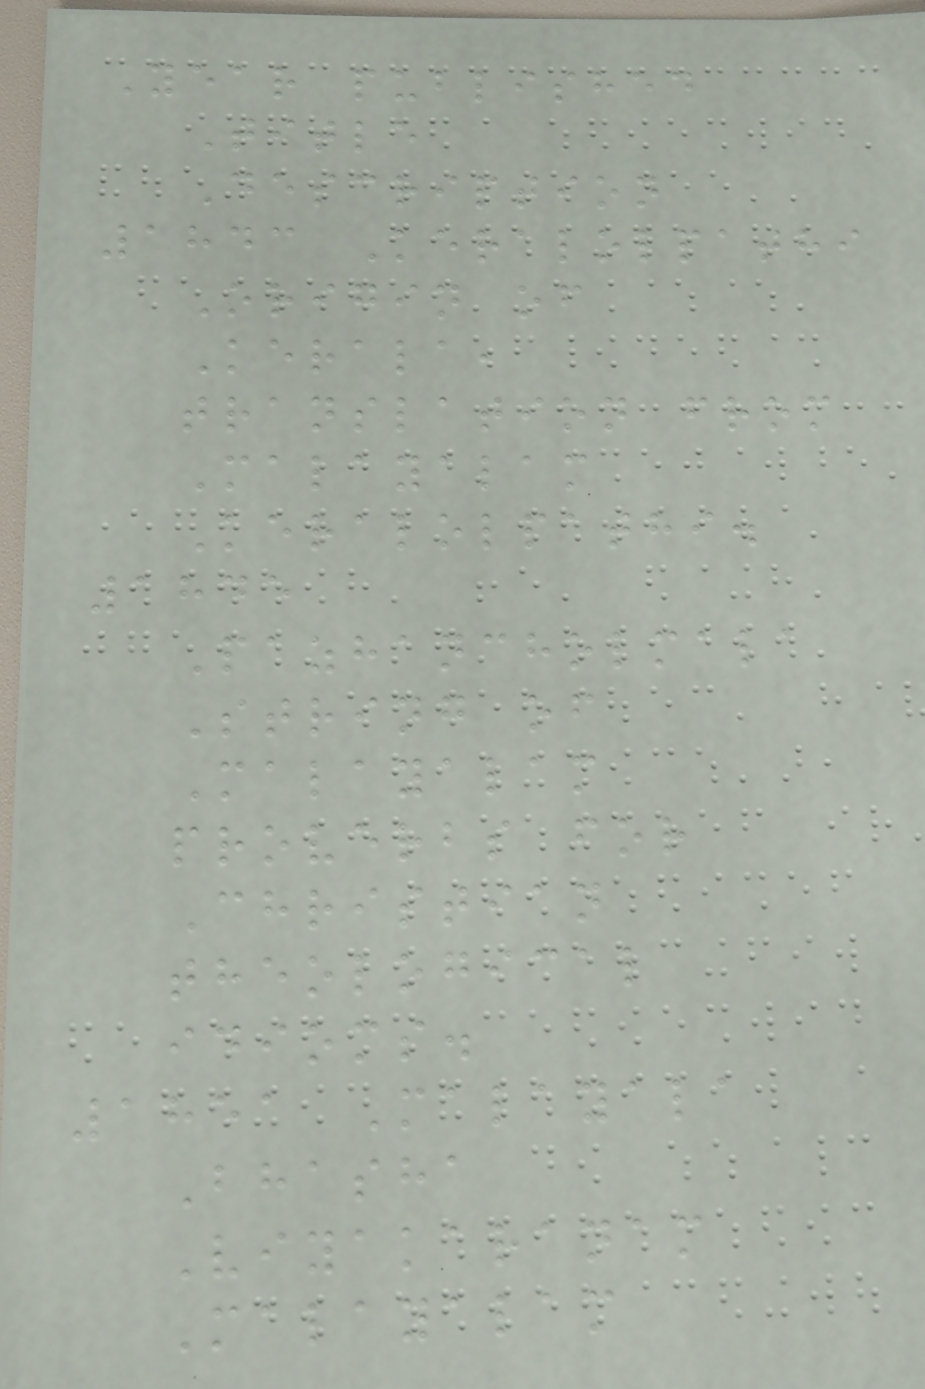Year published
Title
Description
1843 Keralolpathi
Origin of
Kerala,
translation from
Malayalam
Keralolpathi.
1845
Pazhancholmala
String of
Malayalam
proverbs for
Christian
theological
idioms.
1851 Malayala
Bhasha
Viyakaranam
Malayalam
